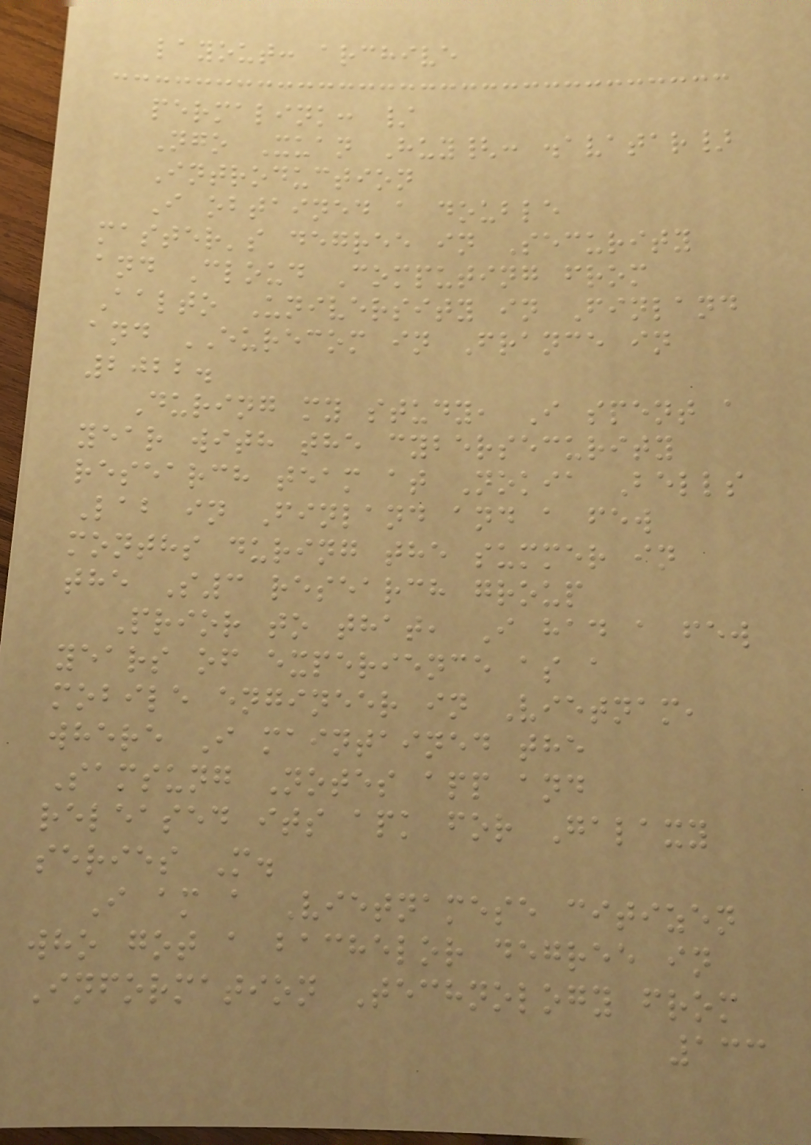layout: archive
permalink: /
Ngo Xuan Huy{: .avatar}
Introduction
I obtained a double
master's degree in Security
and Cloud Computing from
Aalto University in Finland
and EURECOM in France in
2022.
During my study, I spent a
year with the cybersecurity
research team at Nokia Bells
Lab in Finland and a few
months during the summer in
the S3 research group
Prior to that, I had a few
years of experience as a
mobile engineer in Vietnam,
where I maintained the
Samsung Notes app and
released its apk for Galaxy
series M.
I am a Vietnamese citizen
who got a bachelor degree in
Information Technology from
133
